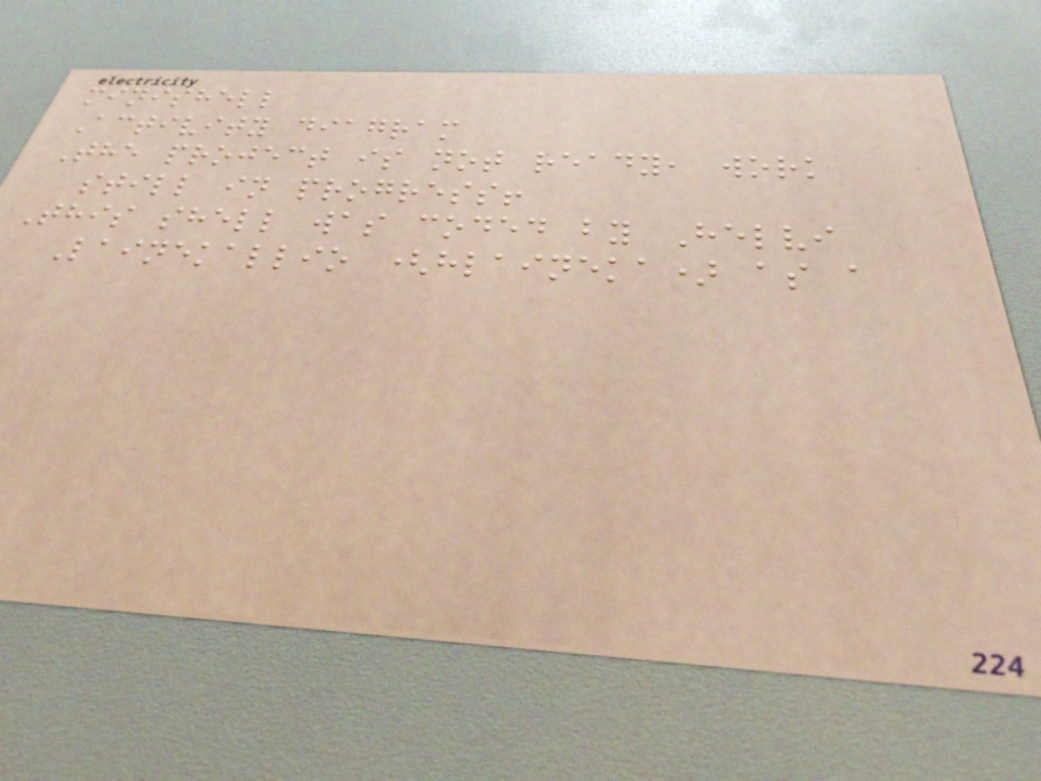minishell
Activity diagram
The project is not ready, work
still in progress!
This shell was coded by Helvi
Lainekallio (hlaineka) as a
